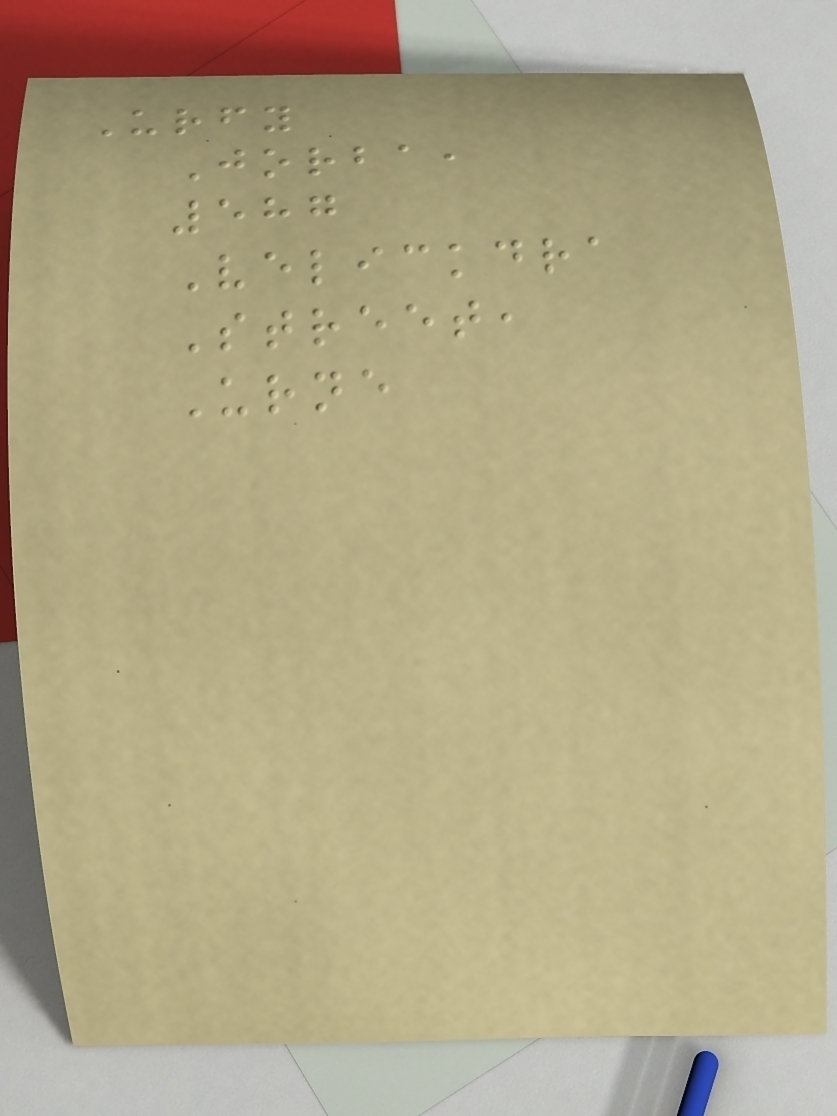Urfy
Jorba,
587
Velickdra
Street,
Urne
